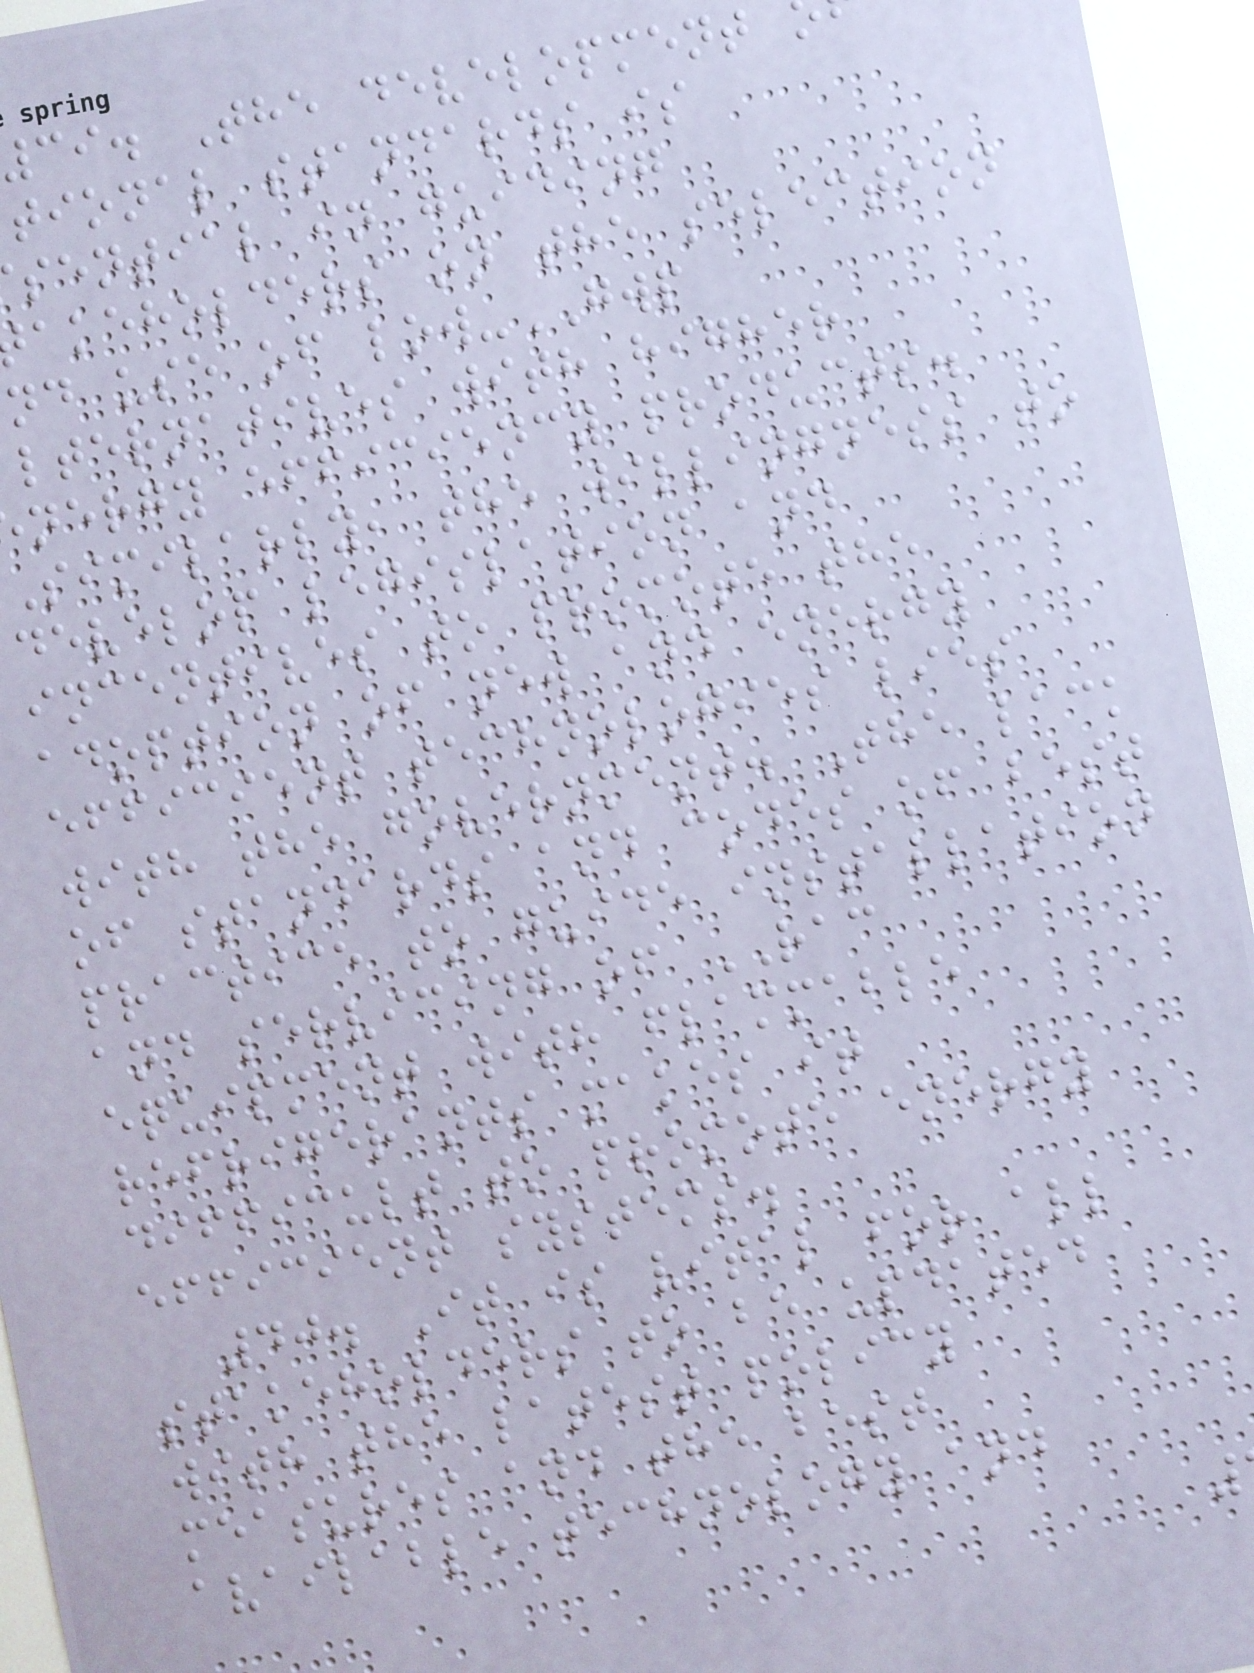ci. The development
tional standards is
sential in guiding
akeholders on the selection
nd use of low-GWP
lternatives with higher
nergy efficiency products.
Similarly, the willingness to
develop legislation and
incentives to promote the
adoption of new and energy
efficient technologies lies
with the government. The lack
of standards and codes of best
practice to guide installation
and servicing of RAC
equipment with flammable
refrigerants makes it
difficult to promote energy
efficient systems.
40. It is vital for all
stakeholders to be updated
with the latest policy
measures and the best
available technology and
